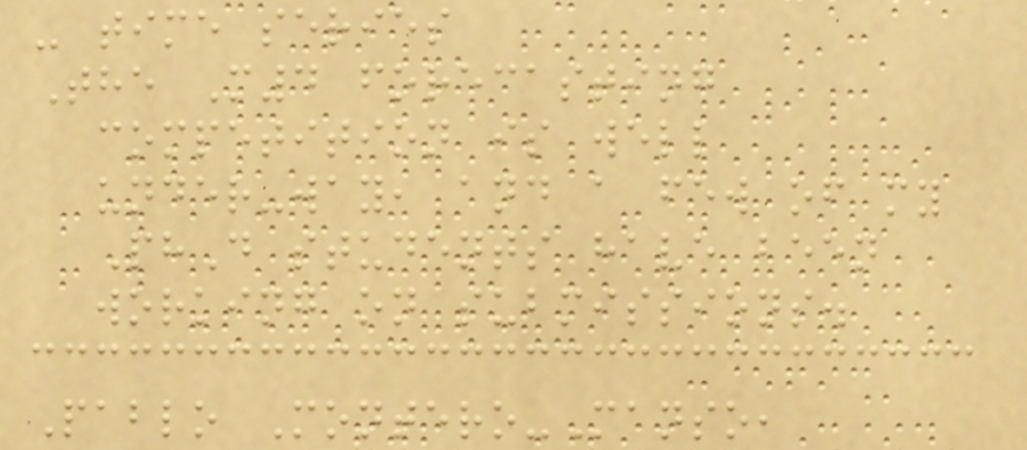- time series
The M4 forecasting
competition is well
under-way, and a few of my
PhD students have been
working on submissions.
Pablo Montero-Manso,
